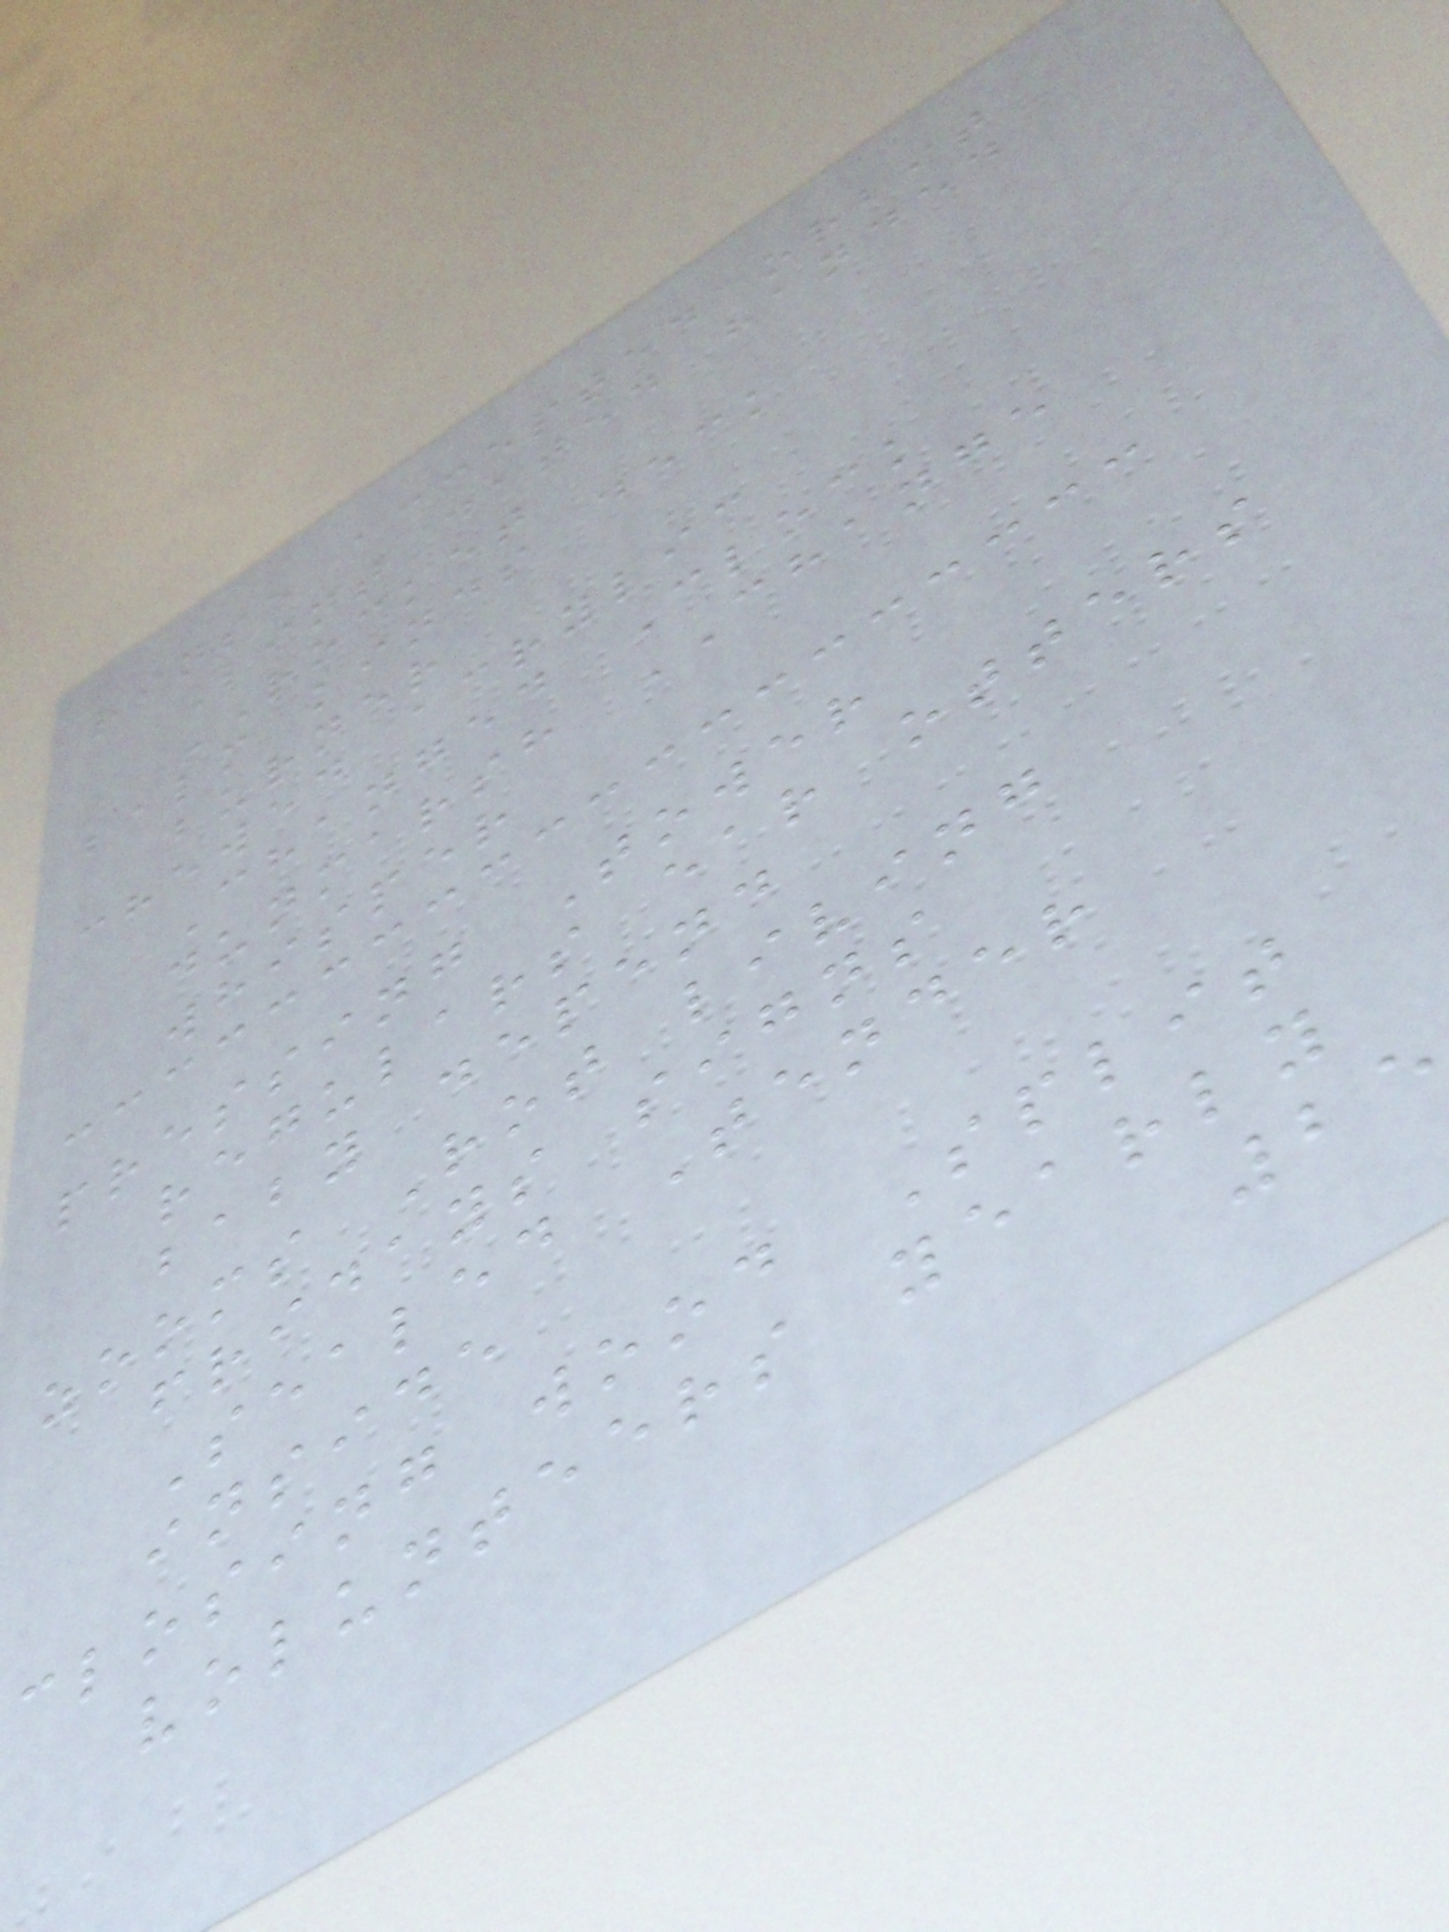rinse accepted orbit
Lint dated handed
ROCKET
balm kinds deck
burner
chewed acrylic
Changed Clock
dunmarsh CHANGE
whisper
pressing Tower
regulars ear otters
baby depend
zooms Rot living
fridays signs
Sealed Tender
inside
closing wood Split
volunteers yearly
